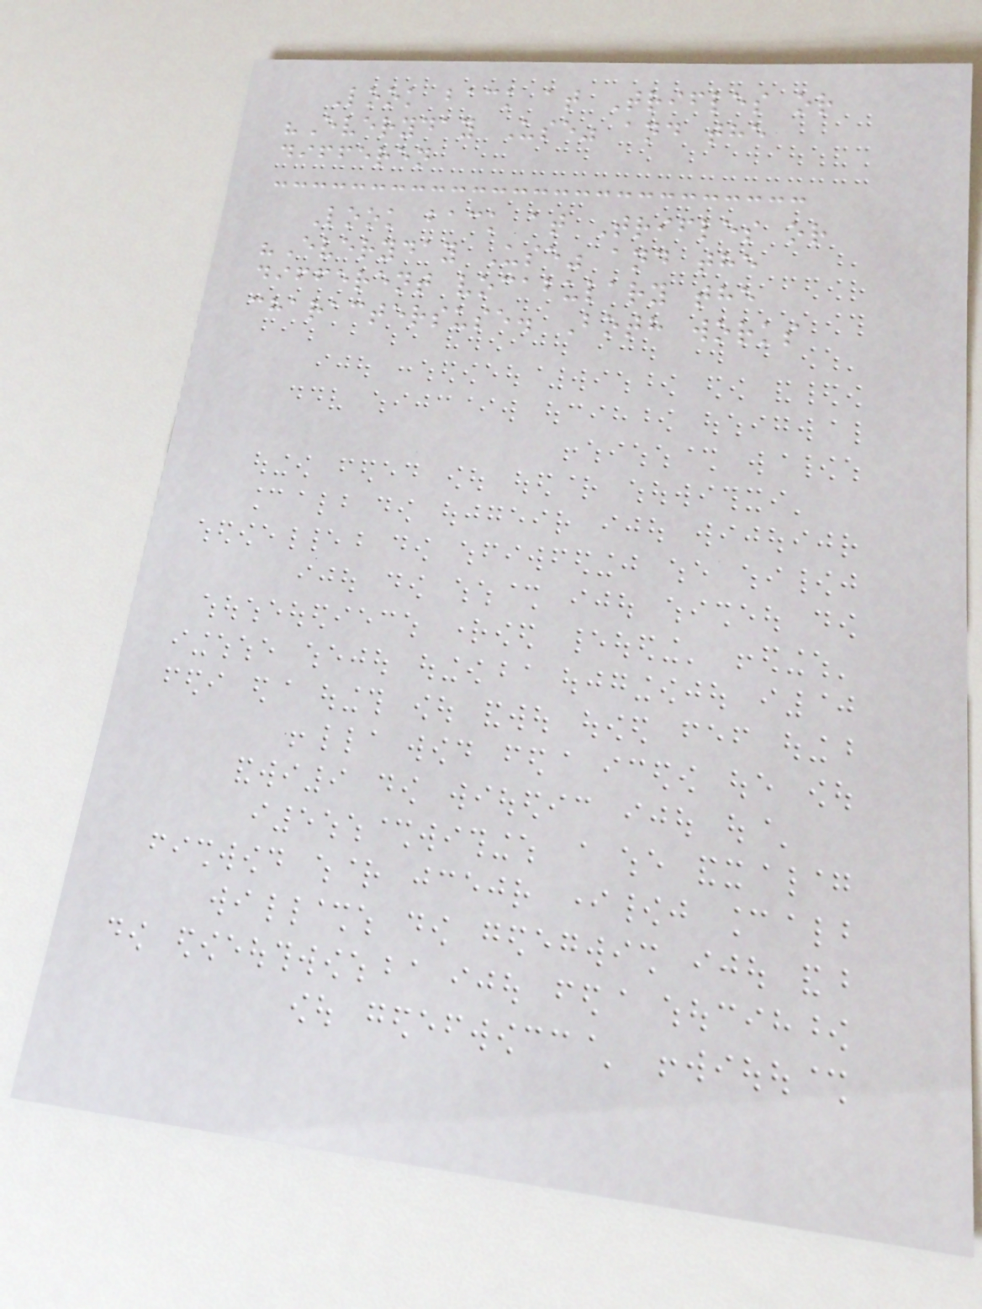Look back at Trifles or
"Everyday Use" and the
differen
Look back at Trifles or
"Everyday Use" and the
different vocabulary the
charactersuse. Both works
